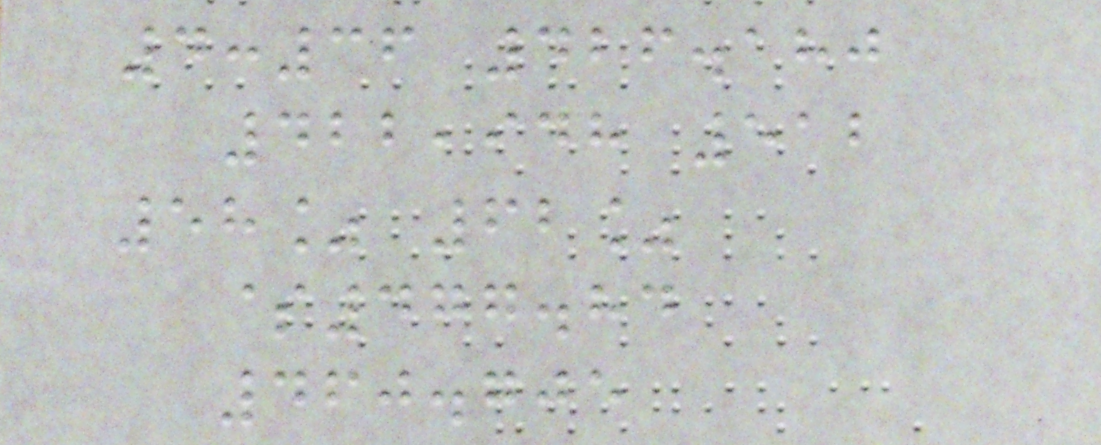4:36 426.180
422,948 512
58% 62%
$477.84
460.705
